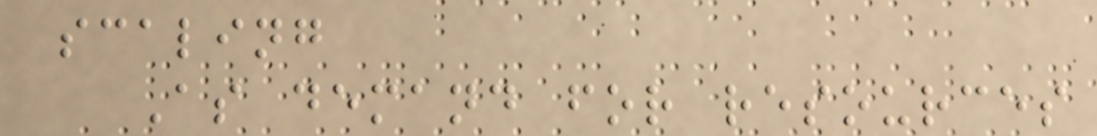scaling
As demand for resources
